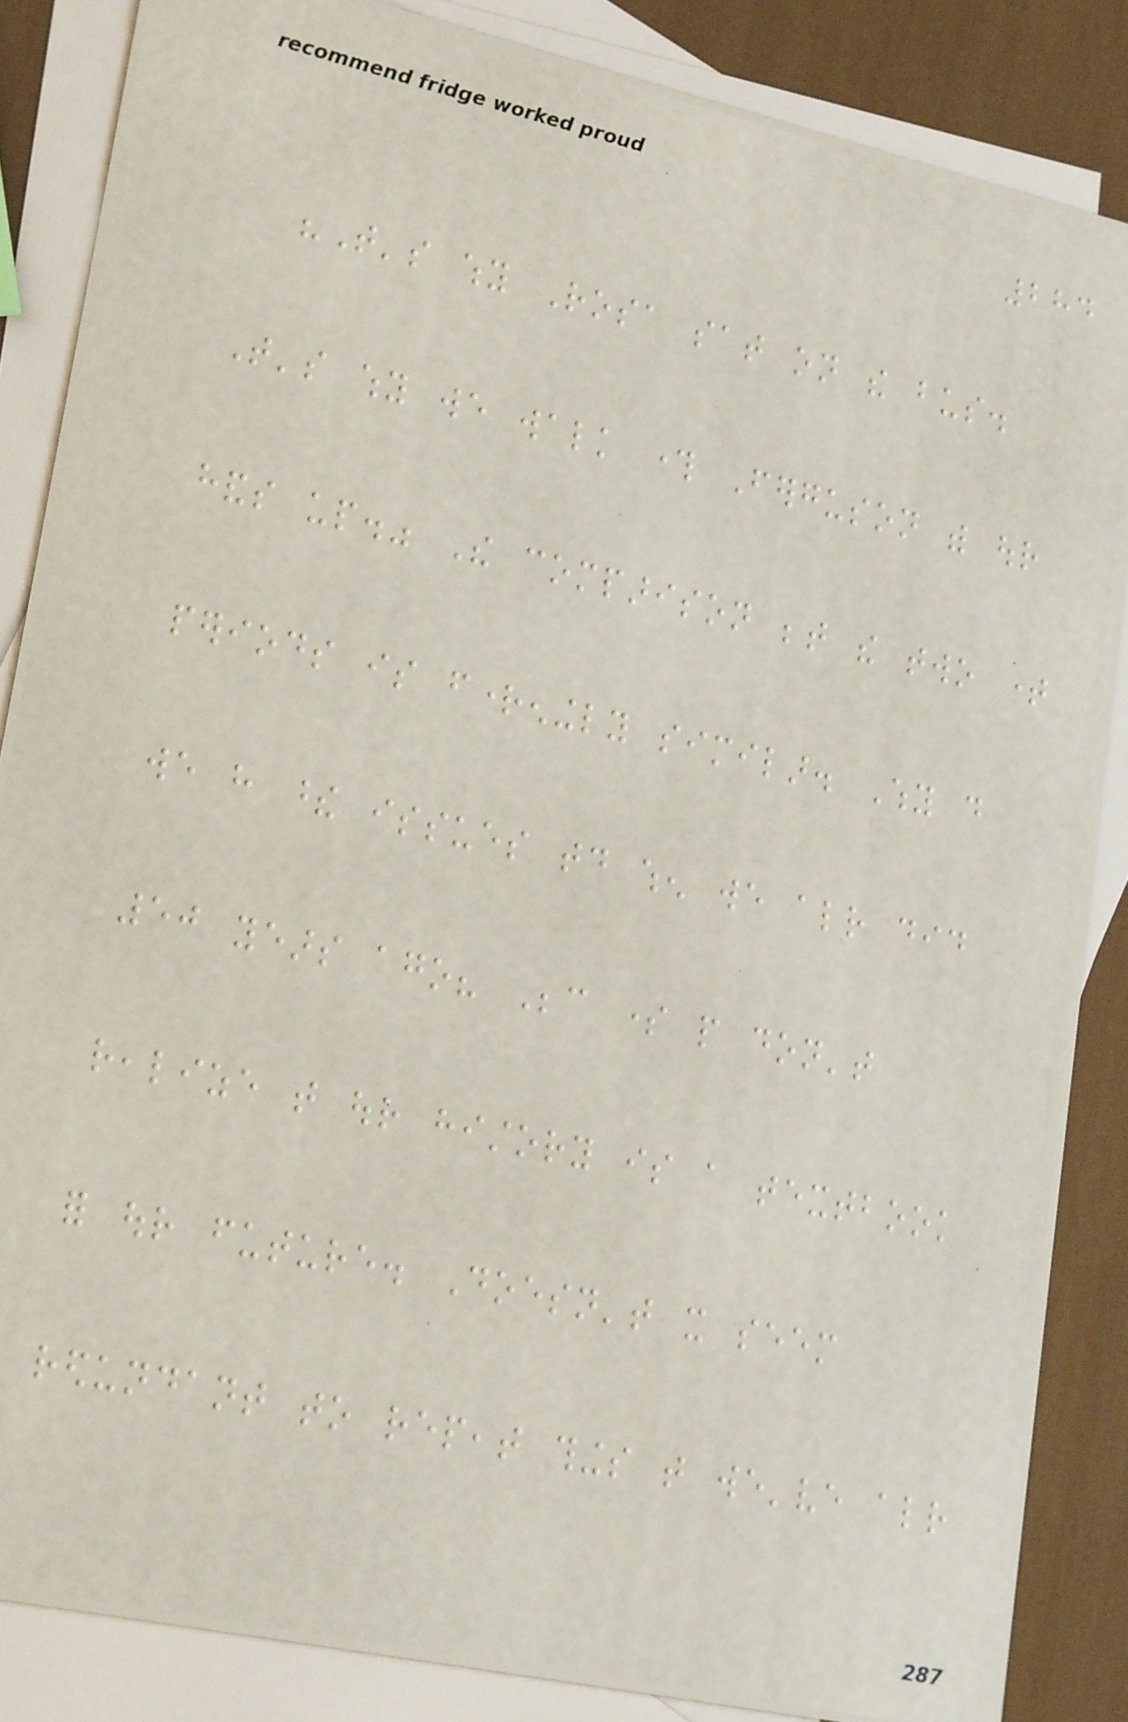284
"That's why Rosa sat on the bus.
That's why we walk through Ferguson with our
hands up." The comparison between the two time
periods is frighteningly similar. Why do
we have these issues today when we already did
50 years ago? Because some people don't
realize that our history is a textbook
for our future. Doesn't it seem
redundant to repeat things that we've already
